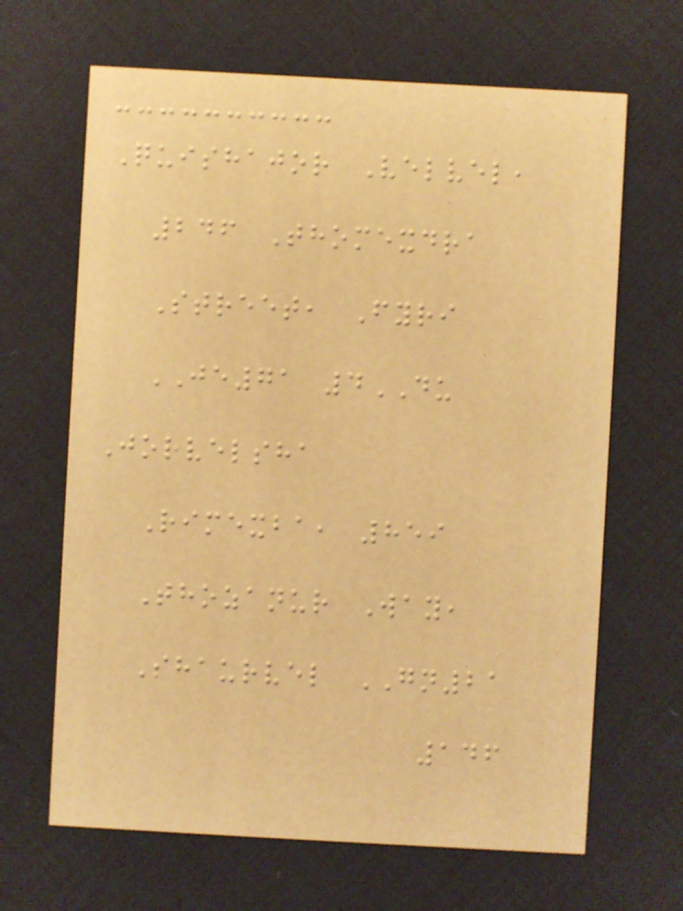Quishajor Velvel,
246 Thomexdra
Street, Fyri
JE71 4DU
Jorvelsha
Rimexba, 859
Thozanur Way,
Shaurvel GN21
146
